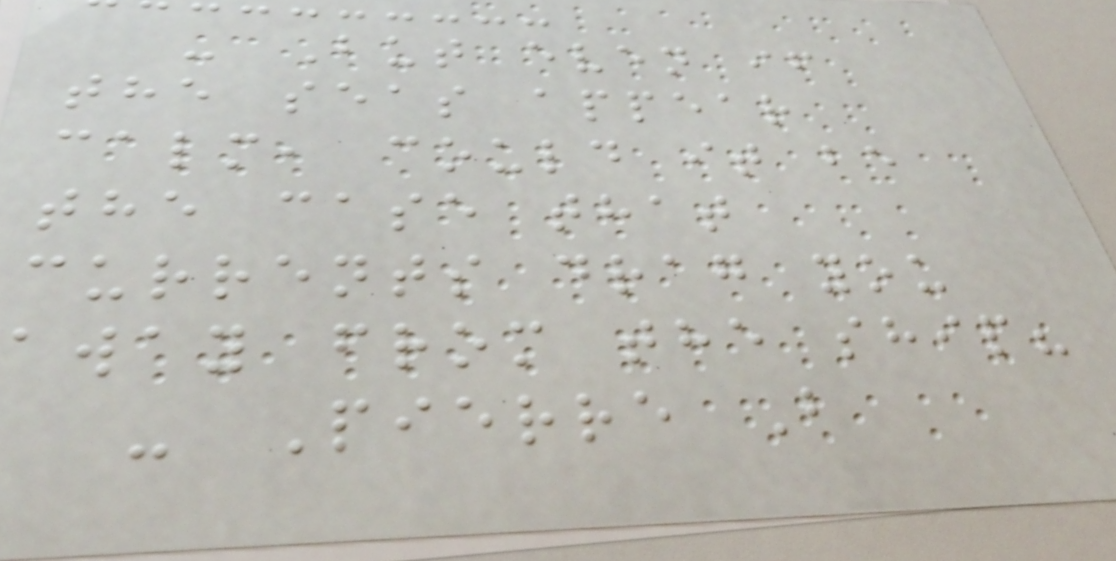- But even if
the seas appear
calm, could it be
the case that
currents drag you
away from the ship?
- Pierre B
